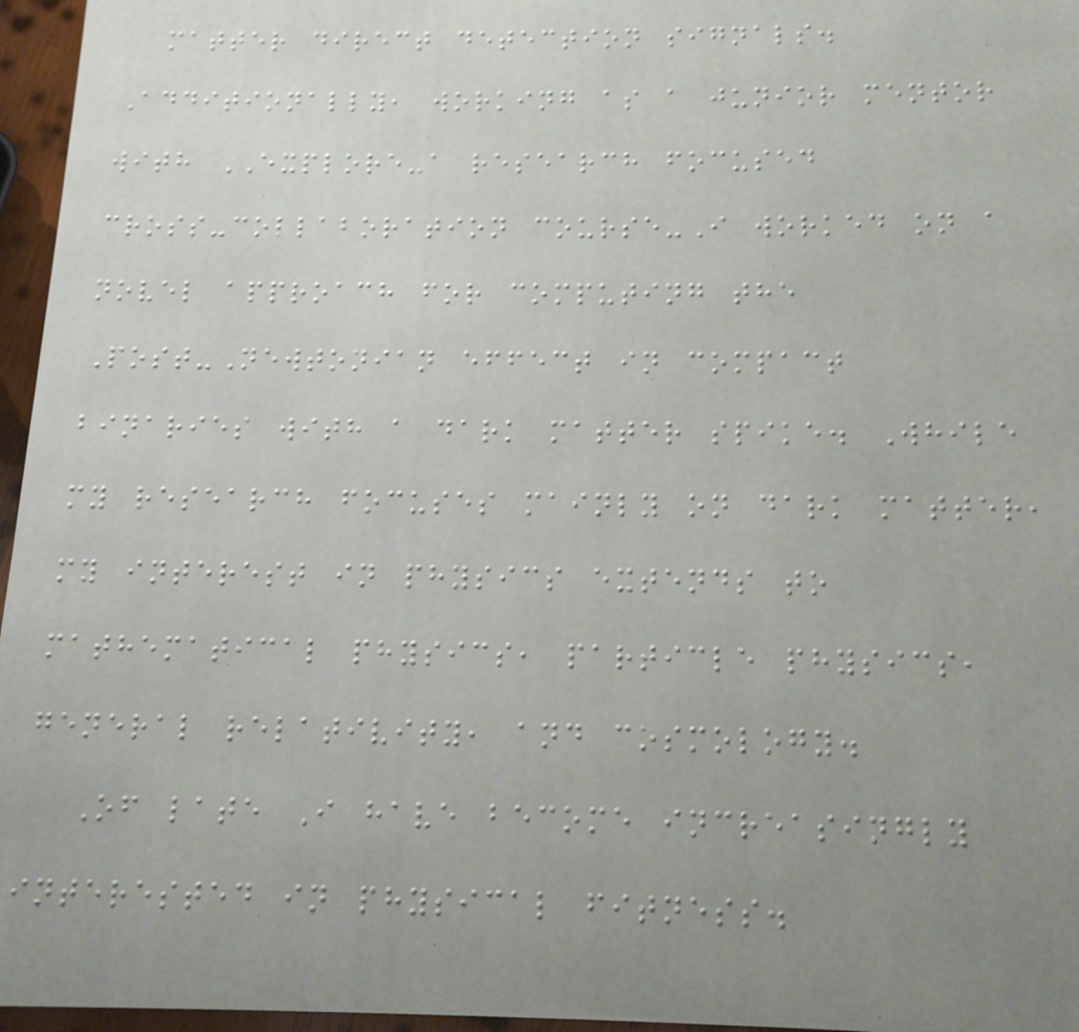matter direct detection signals.
Additionally, working as a junior mentor
with EXPLORE-a research focused
cross-collaboration course-I worked on a
novel approach for computing the
Post-Newtonian effect in compact
binaries with a dark matter spike. While
my research focuses mainly on dark matter,
my interest in physics extends to
mathematical physics, particle physics,
general relativity, and cosmology.
Of late I have become increasingly
interested in physical fitness.
